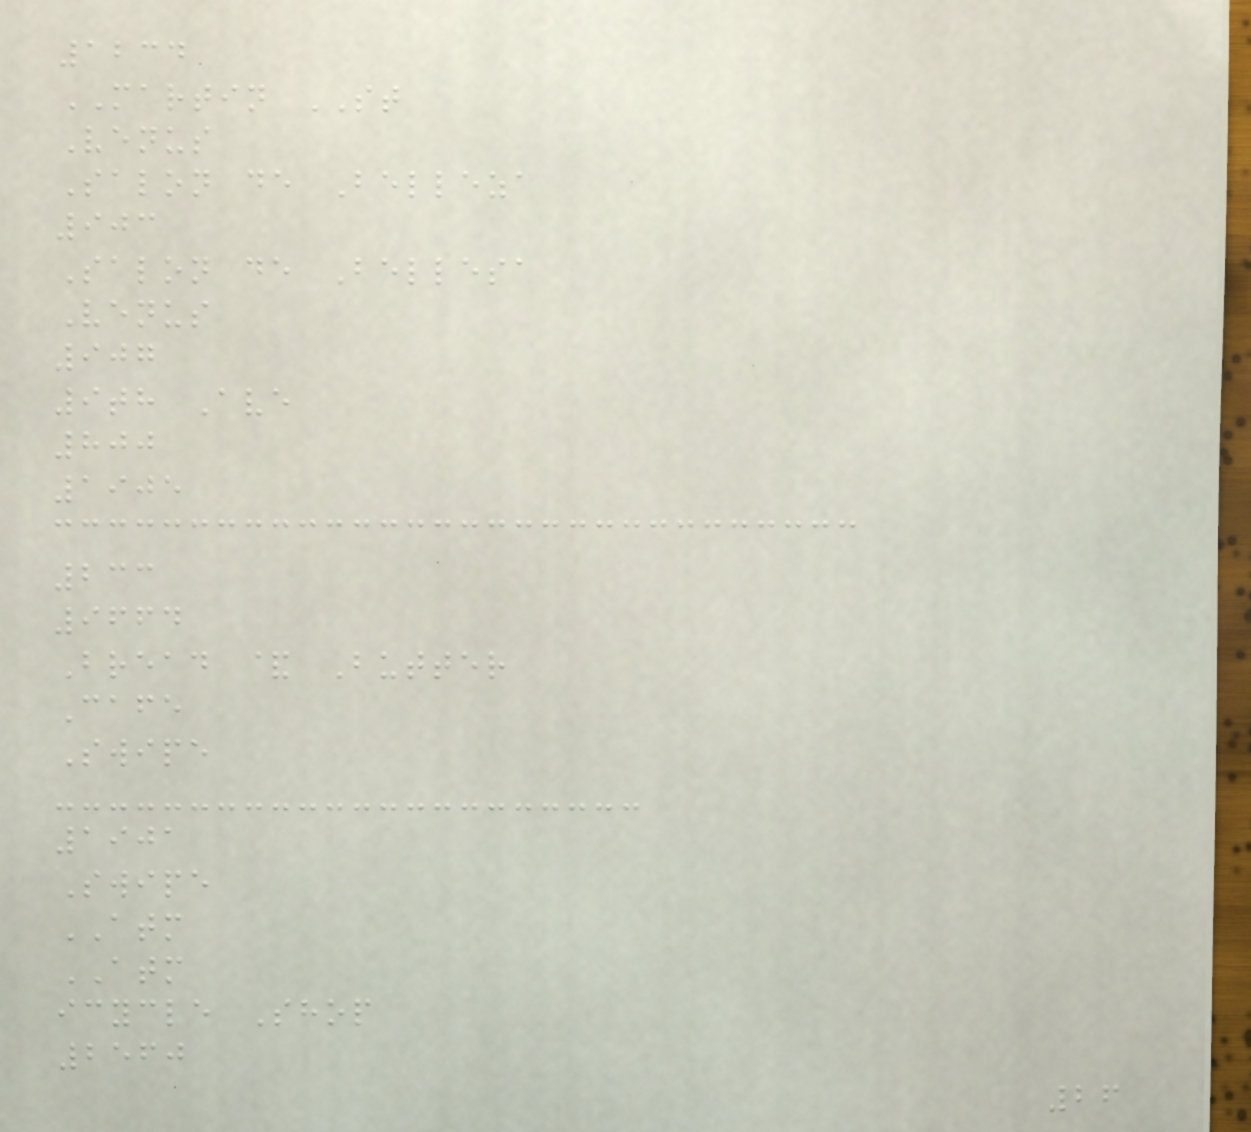1234
MARTIN ST
Venus
Salon de Belleza
903
Salon de Bellesa
Venus
907
9th Ave
800
1905
233
9664
Bread & Butter
Cafe
Swipe
1901
Swipe
ATM
ATM
icycle Shop
2560
26
